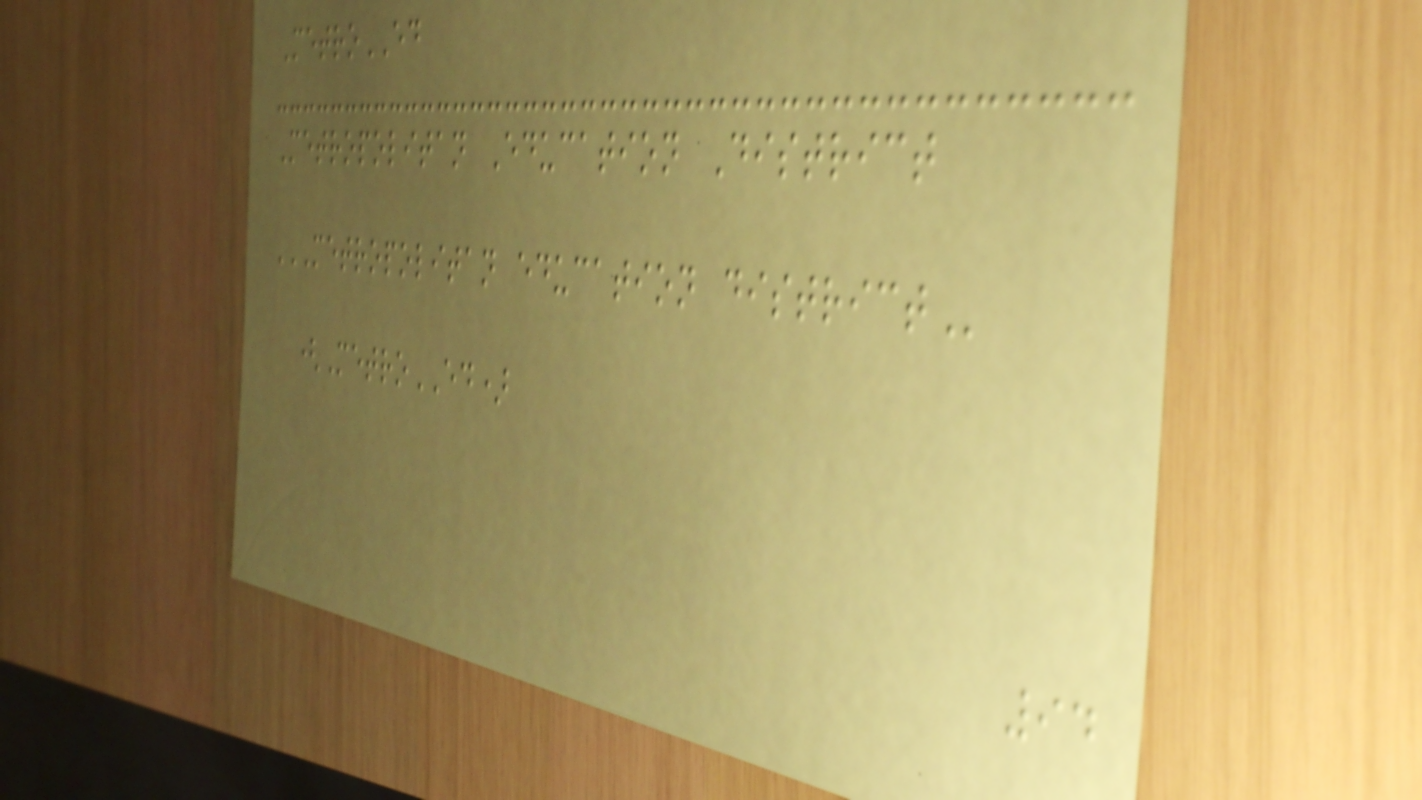MetroED
Metropolitan Education District
METROPOLITAN EDUCATION DISTRICT
(MetroED)
94
